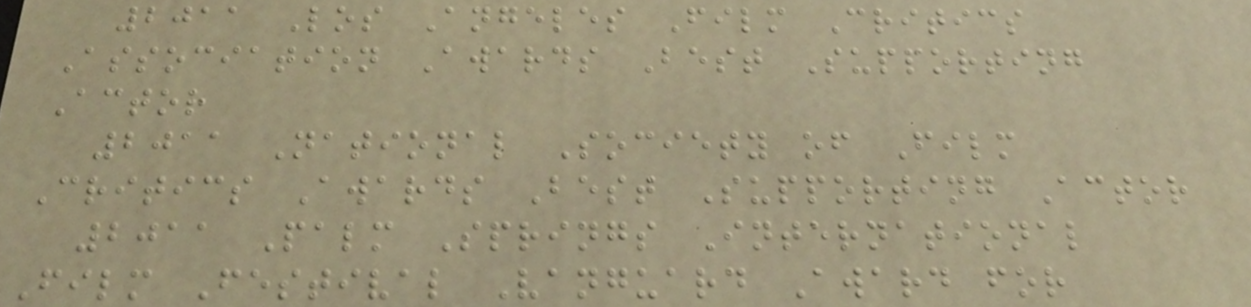2011 Los Angeles Film Critics
Association Awards Best Supporting
Actor
2011 National Society of Film
Critics Awards Best Supporting Actor
2011 Palm Springs International
Film Festival Vanguard Award for
